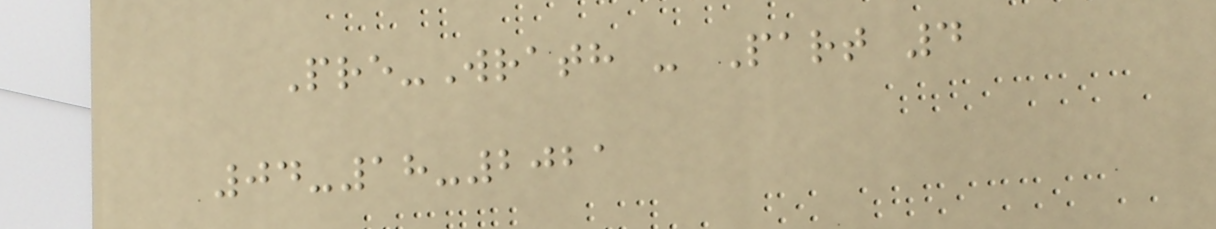Pre-Wrath - Part 4
04-18-2021
